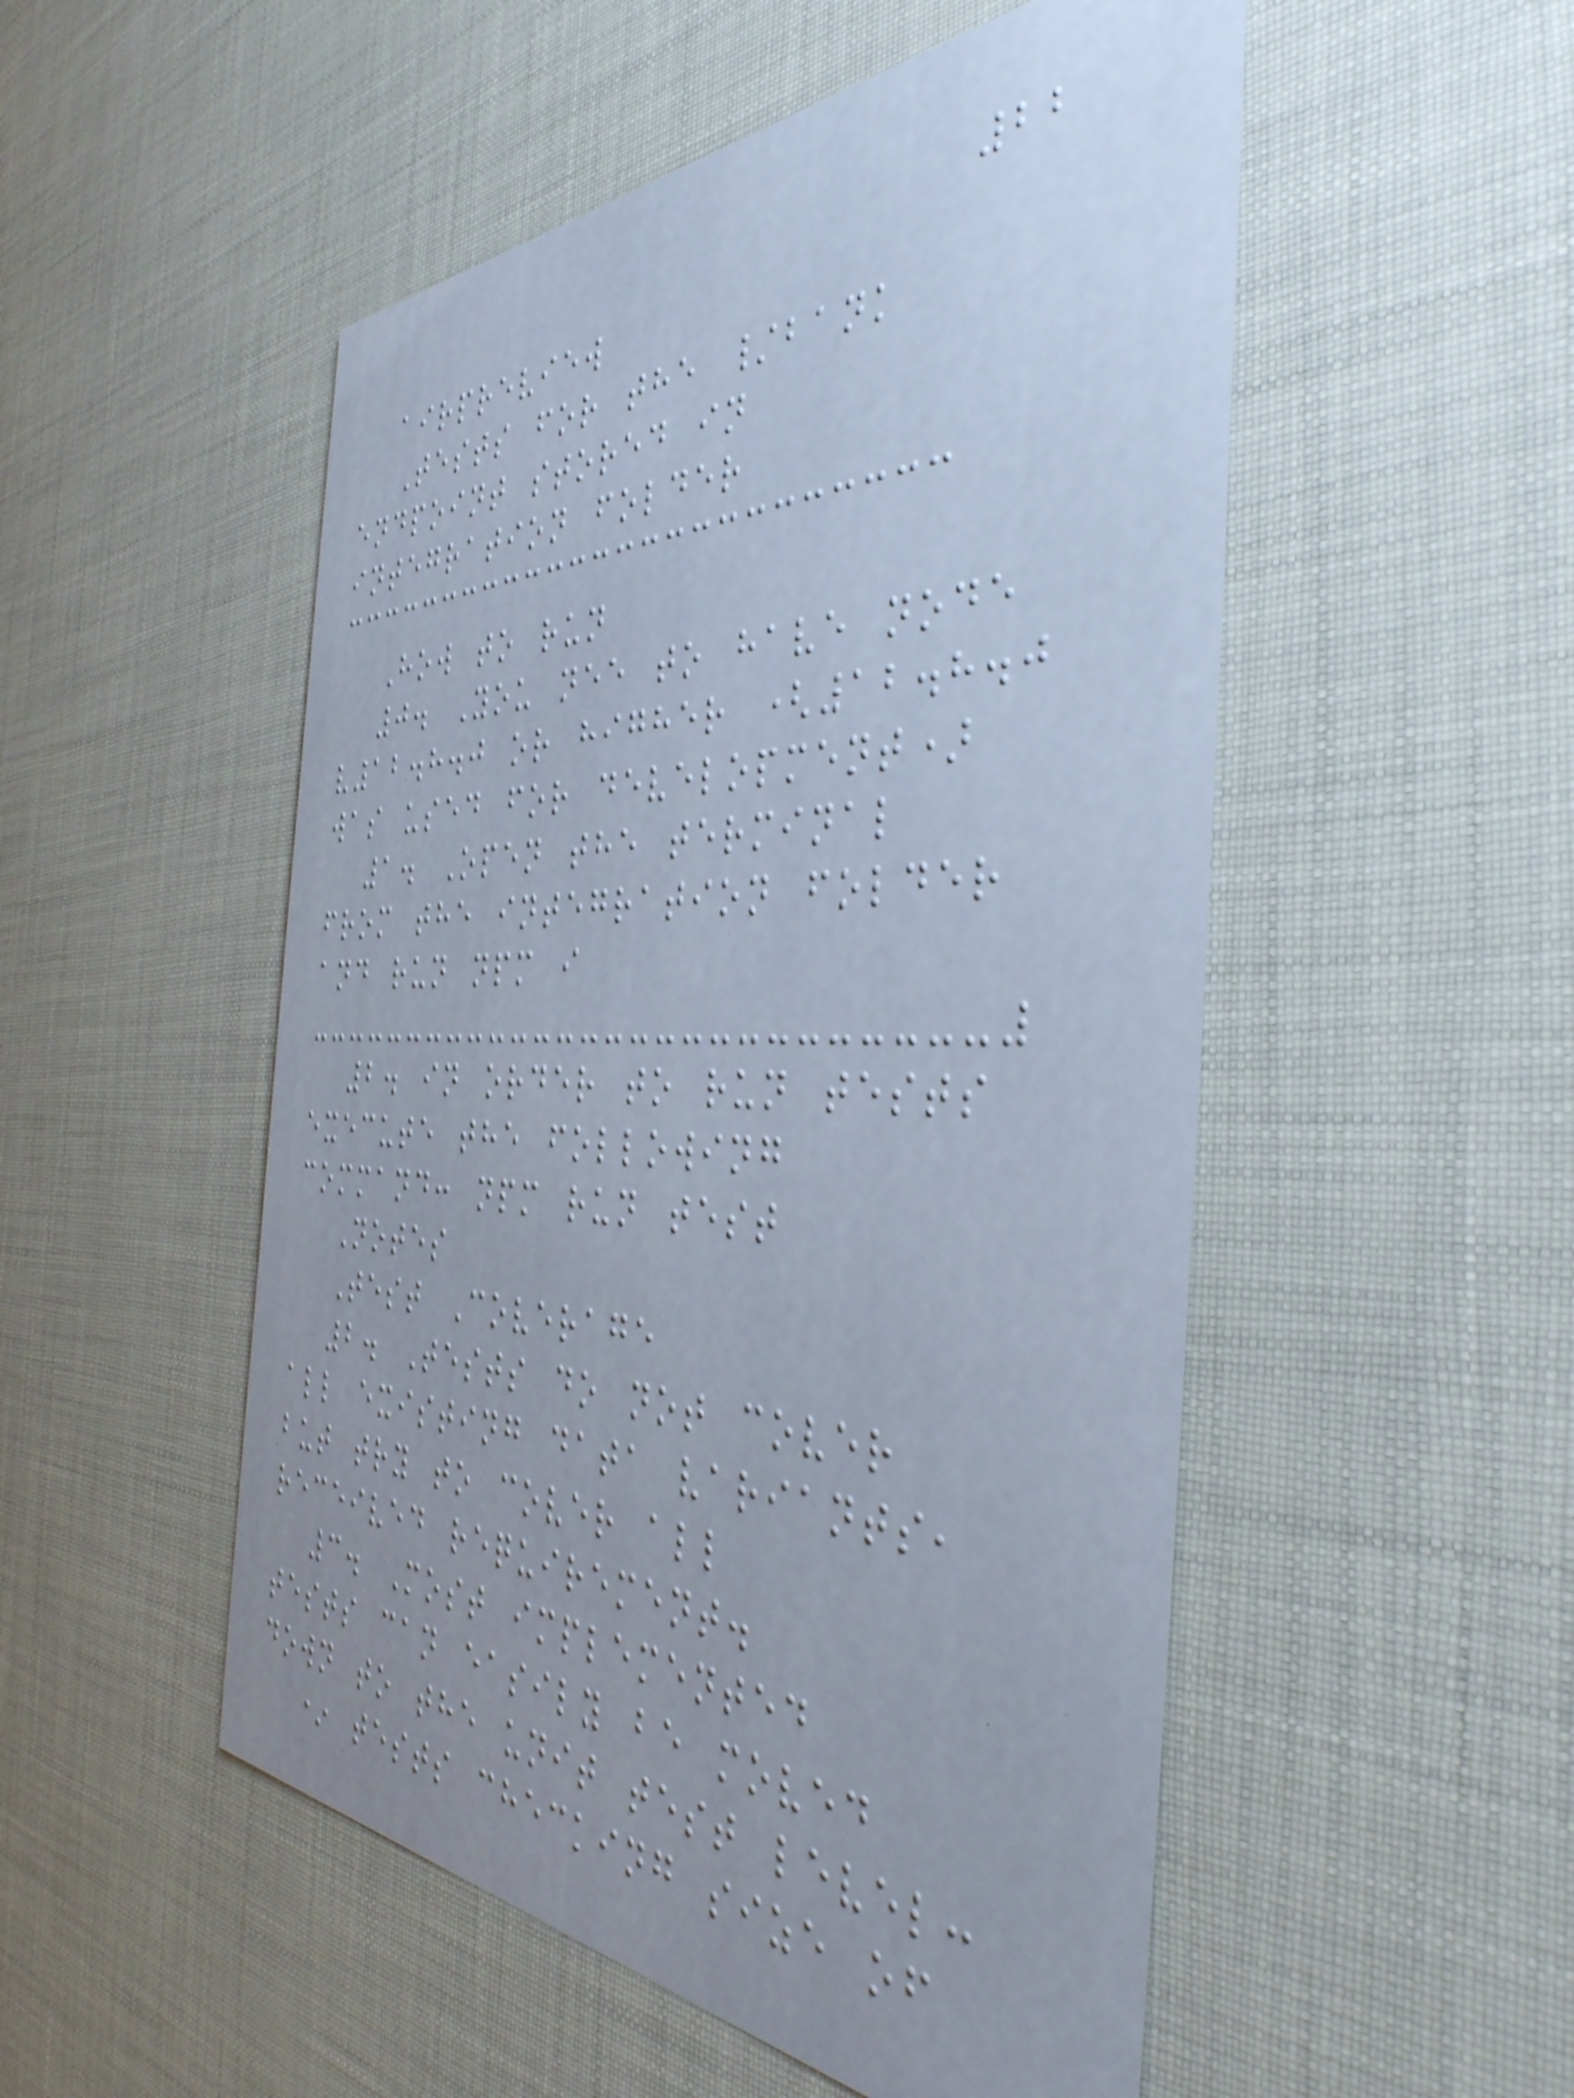22
airpreview
Tests for the /bank
endpoint stored in
integration folder
How to run
0. You nee to have node
v12.8.0 or higher (12.8.0
was used for development)
1. Open the terminal
from the integration folder
and run npm i
2. in order to run tests
execute the following
command: npm run test
Notes
Test Coverage
2. Tests do not cover
all existing data variants,
but try to cover all
received requirement.
3. Most implemented
tests can easily be moved
down to the unit test level:
* tests checking size of
